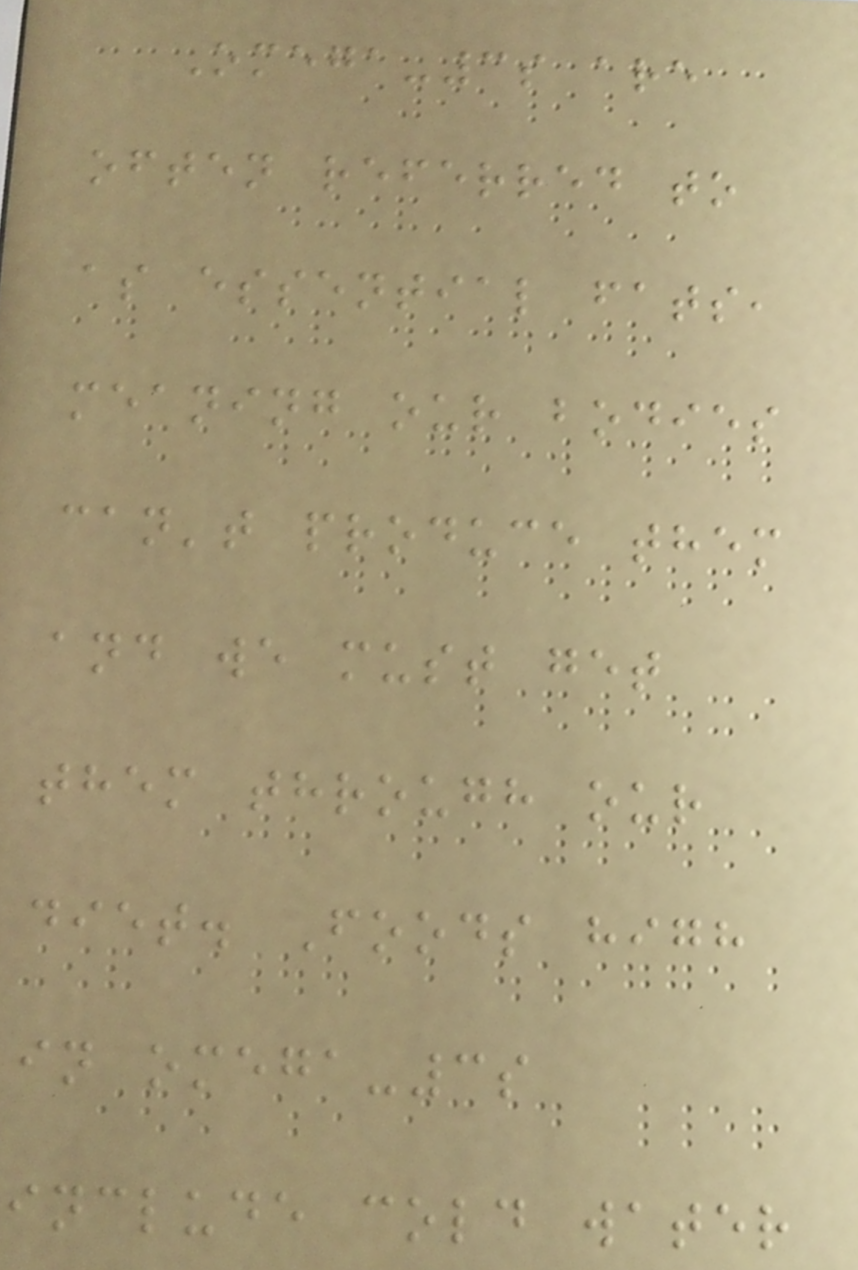Omega-3s are
often referred to
as essential fats,
meaning our bodies
can't produce them
and we must get
them through our
diet. Foods high
in omega-3s
include cold water
